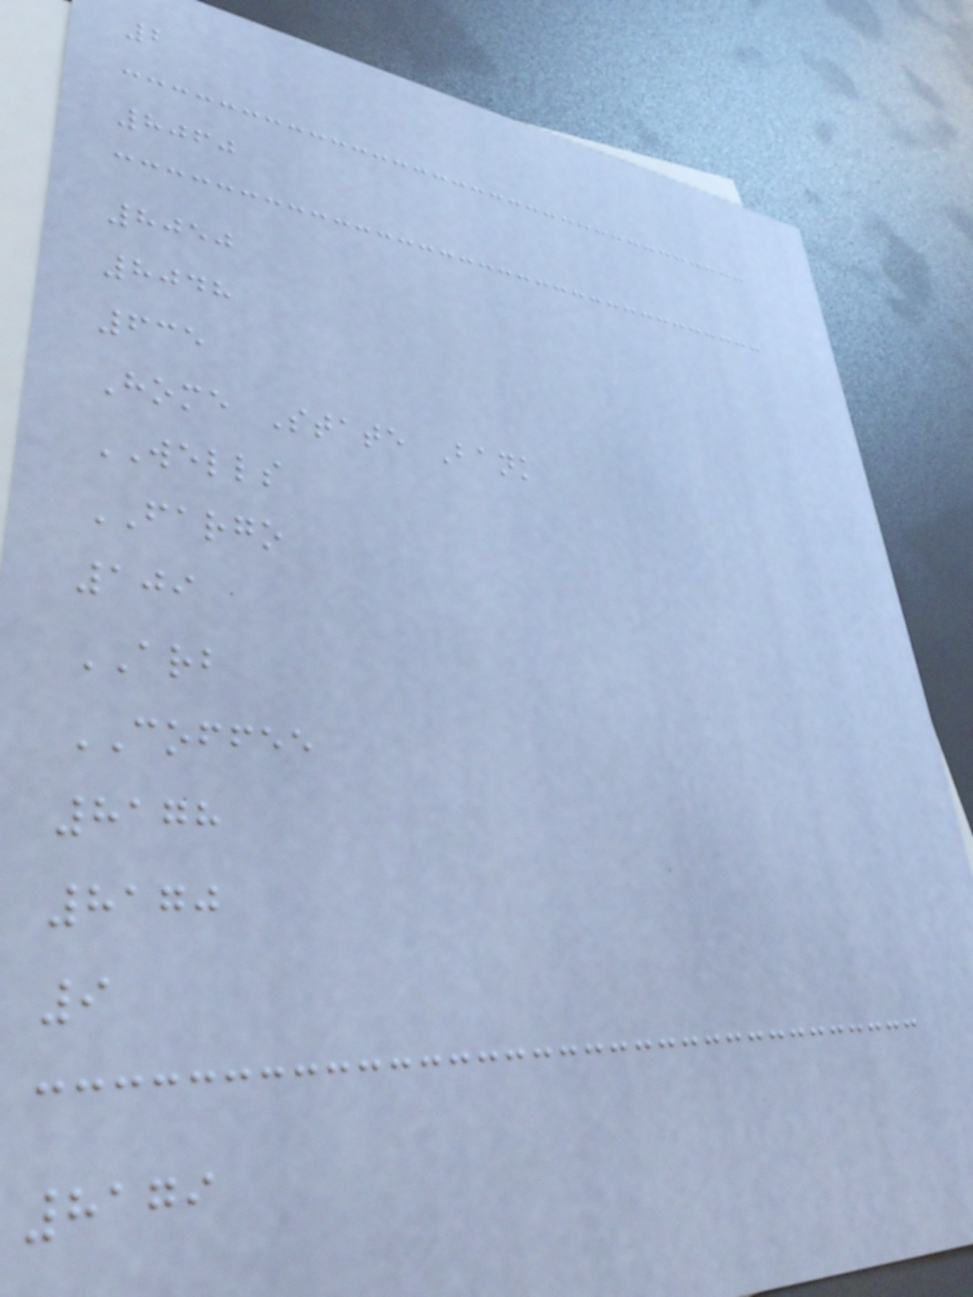2
8060
8050
8048
635
Home State Bank
WELLS
FARGO
109
ARB
COFFEE
8178
8170
9
8179
